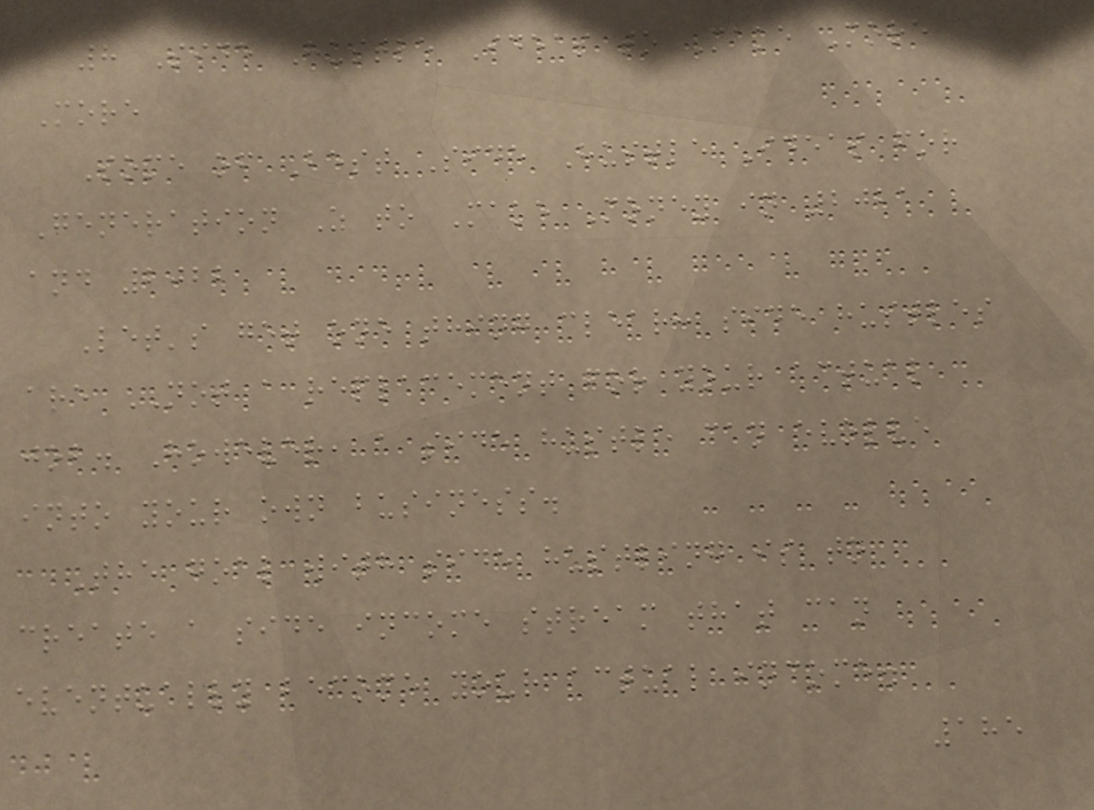8 Side Hustle Ideas to Make More
More
Some of Best Side Hustle Ideas for
Generation Z to Make Money in 2021
and 2022
Let's get one thing clear: side hustles
are NOT a replacement for your actual
job. However, a side hustle can evolve
into your own business.
The goal with side hustling is to
create a side income stream that can
eventually become your actual income.
185
